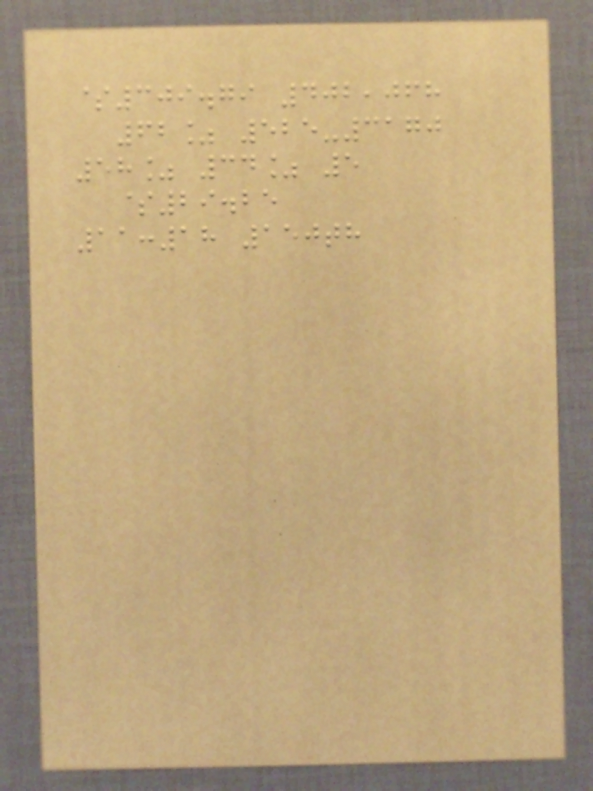$309.79 402,068
62% 525-3170
58% 34% 5
$29.25
11:18 150th
